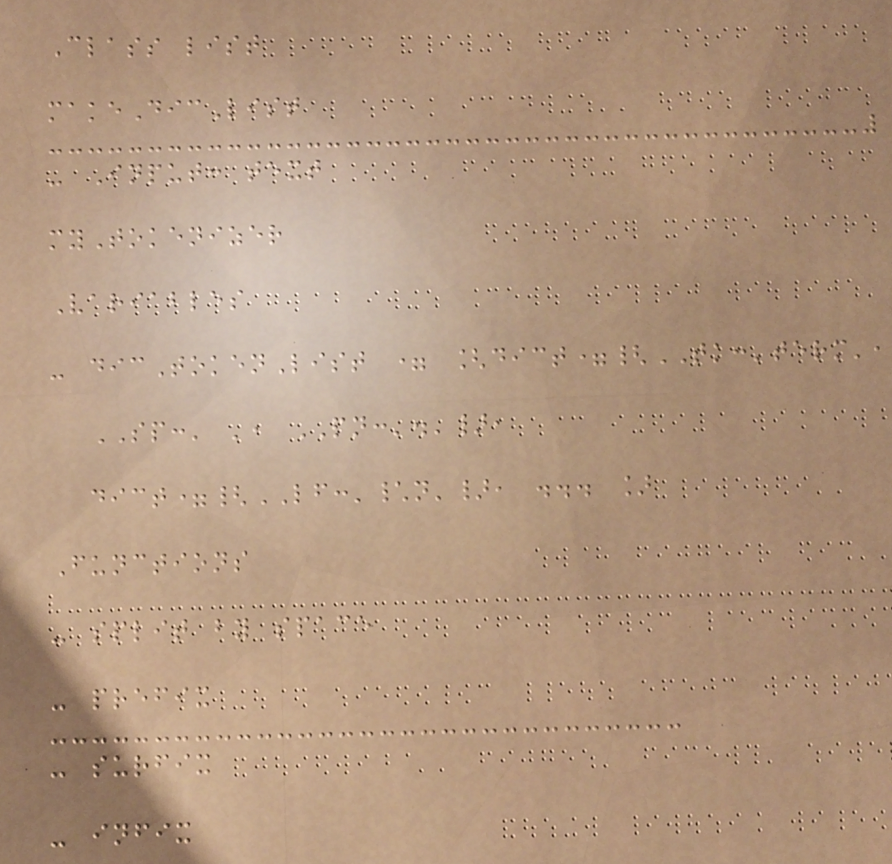Class list
makeDicList
- Input: text
myTokenizer
Variables
- dicTokenList = [dict={TK:'term',
SP:' ', PN:'.'},
dict={LF:'\n'}, ... ]
Functions
- split by space
- prefix
- surfix
- infix
